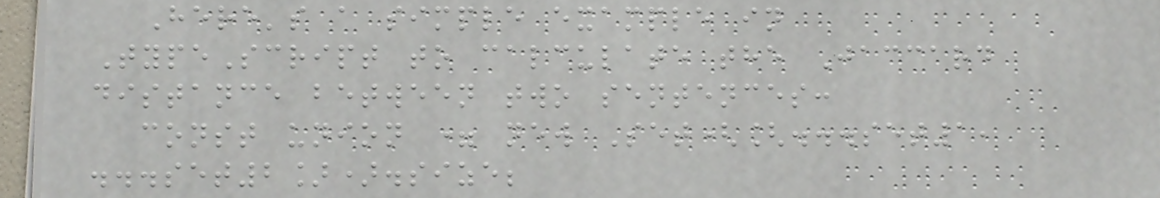Here's a simple example in
TypeScript to calculate the Jaccard
distance between two sentences:
const union = new Set([...set1,
...set2]).size;
